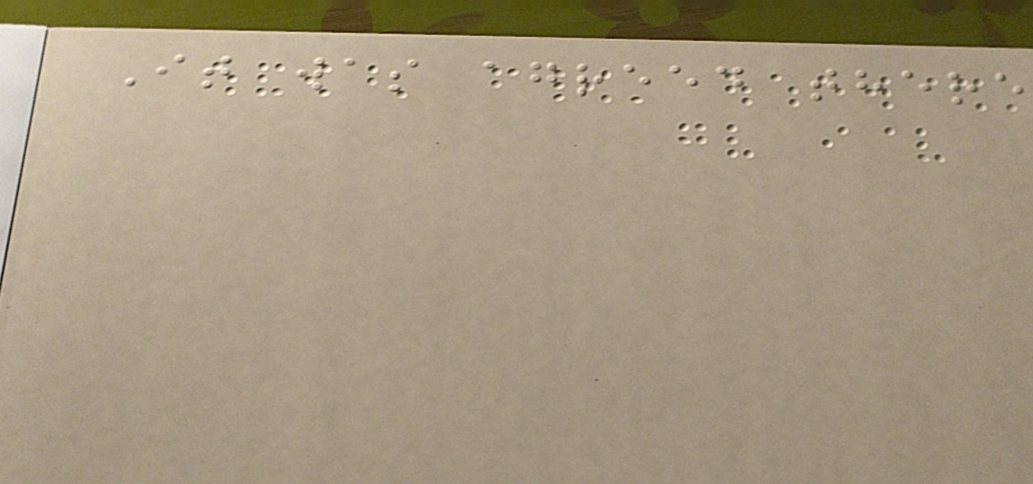It was agreed there
